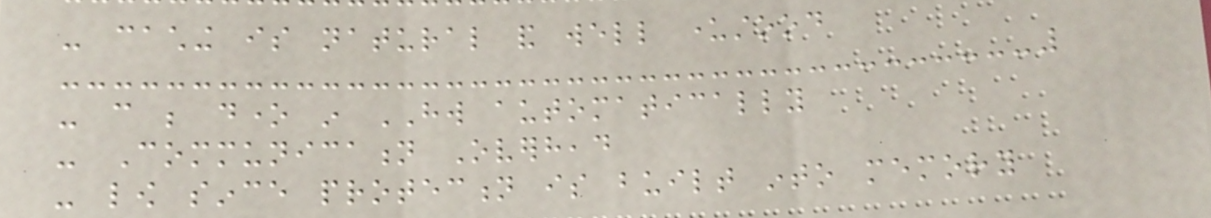- caching is natural and well understood
- can be done in HW automatically
- Communication Overhead
- low since protection is built into memory
